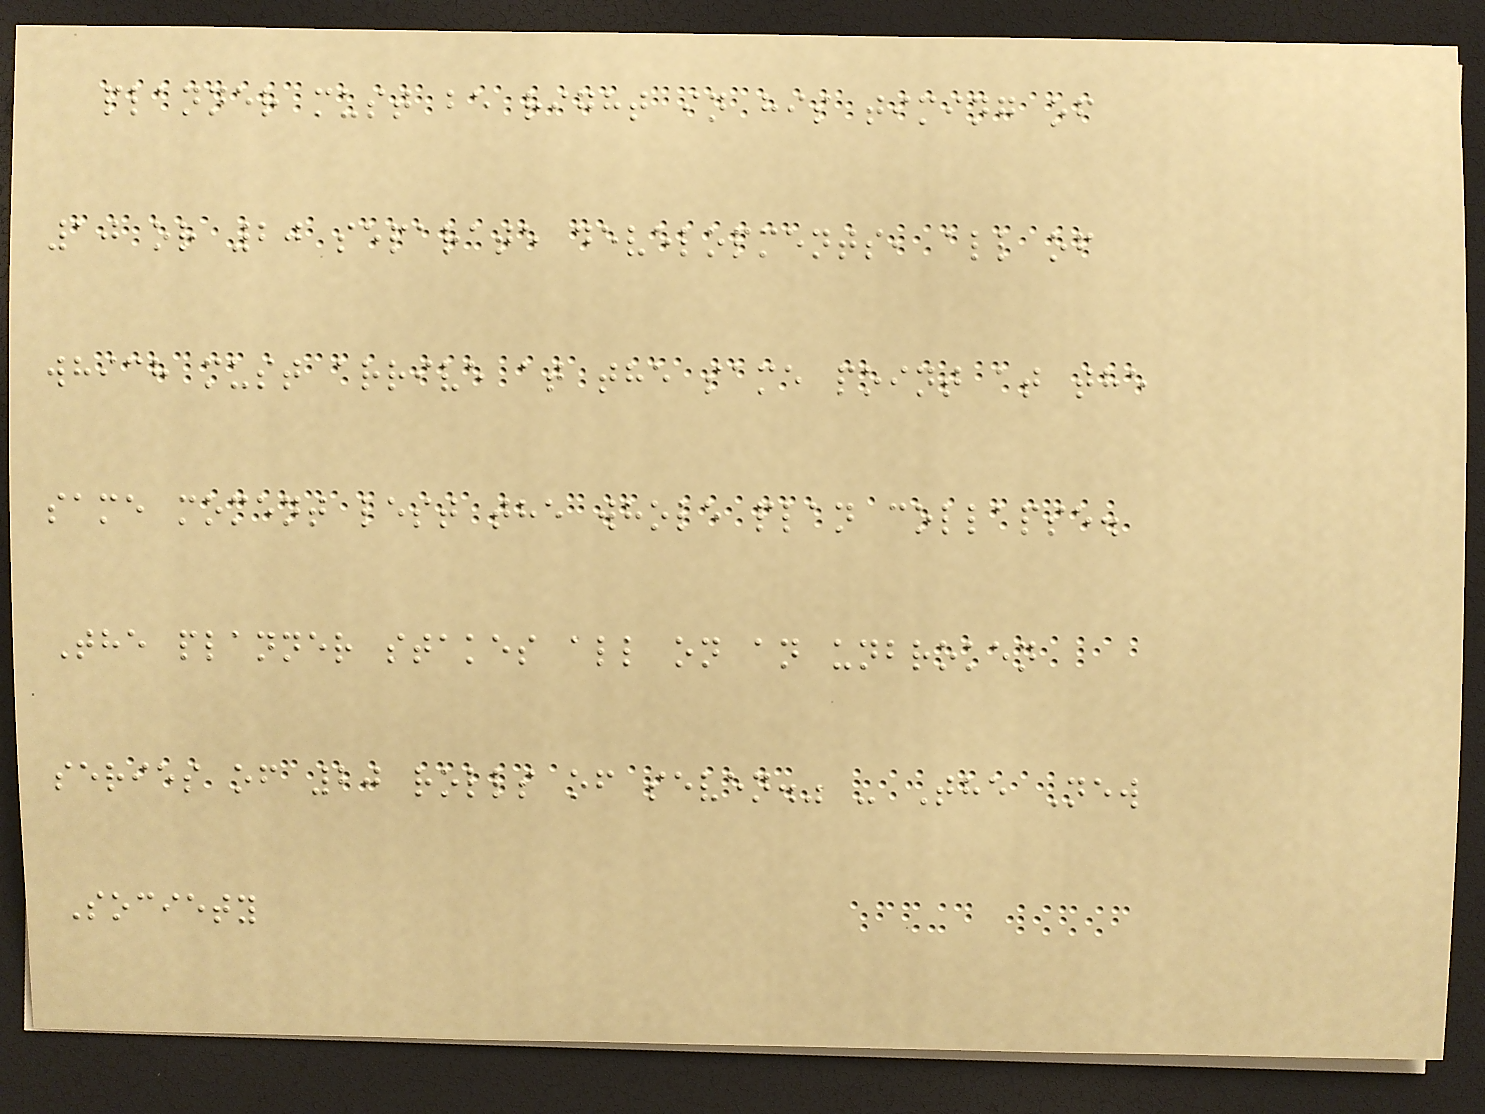planner must be right in his timing of
10 or 20 separate developments, all of
which must arrive at the same point at the
same moment lest the whole plan collapse.
The planner stakes all on an unbroken
series of 20 rolls of seven." - The New
Society
